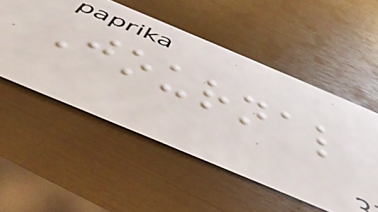Journal
